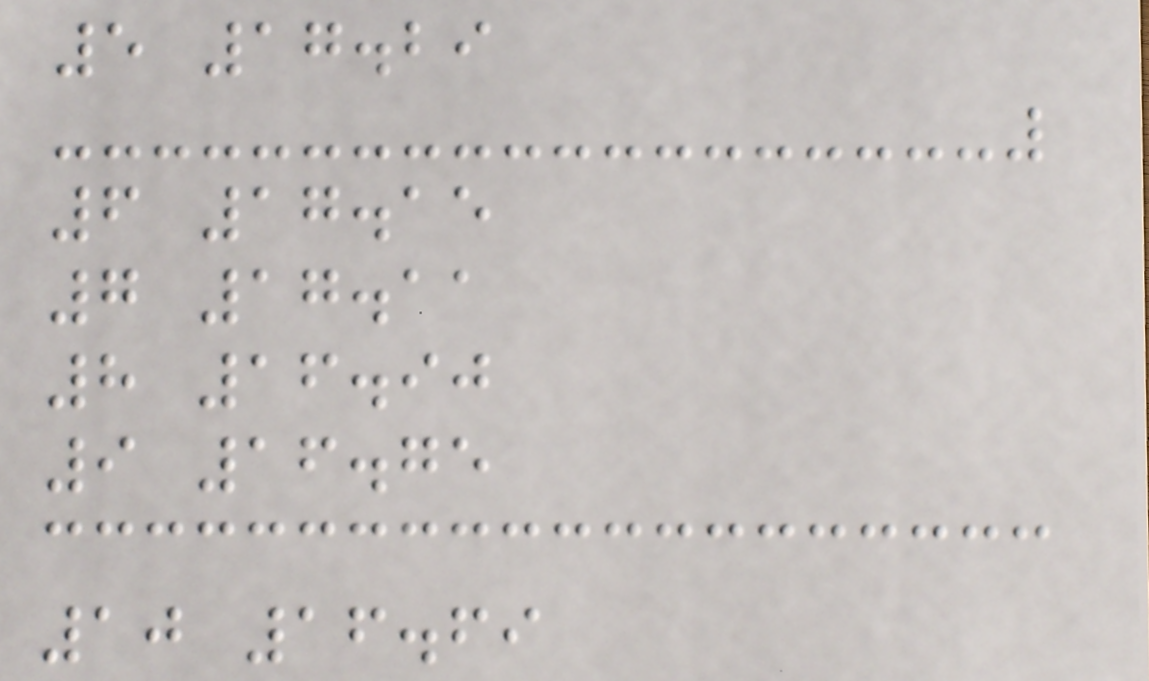5 17.29
6 17.15
7 17.11
8 16.90
9 16.75
10 16.69
